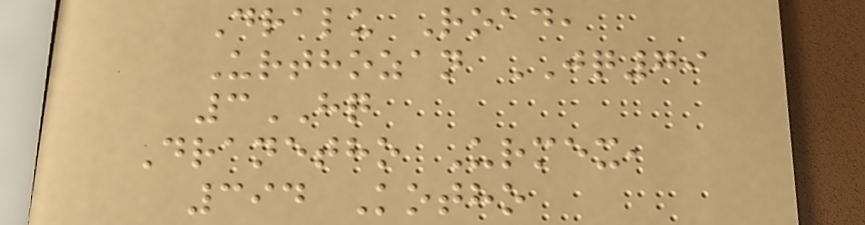Dralu Road,
Urthozan JQ79
3HQ
Dranetho Urmex,
394 Kotho
